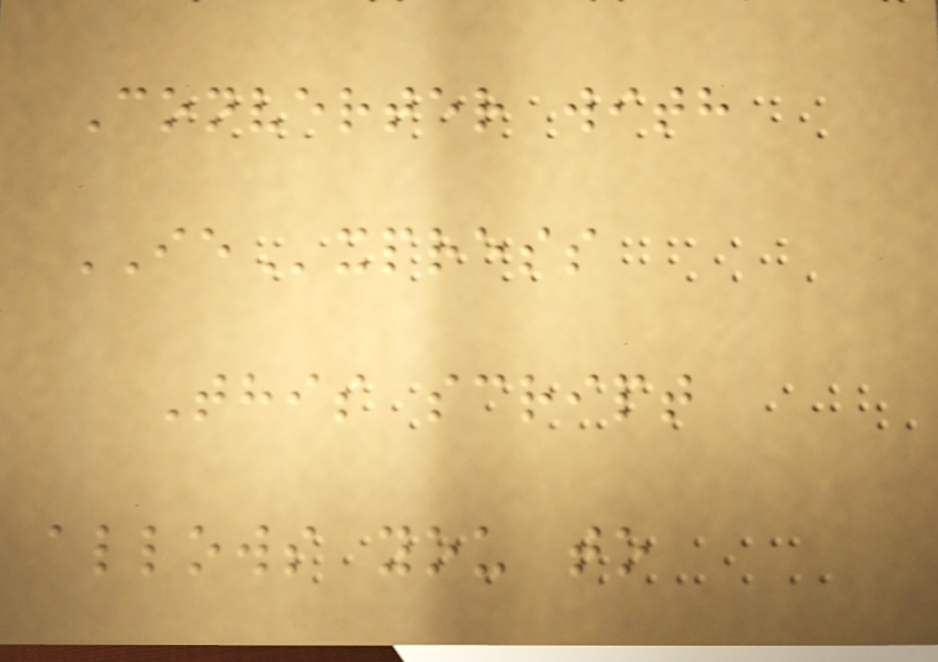Converter with
IExpress
This script
allows you to
